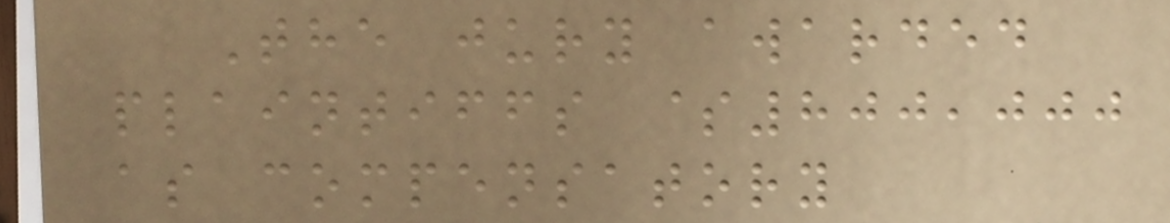The jury awarded
plaintiffs $800,000
as compensatory
